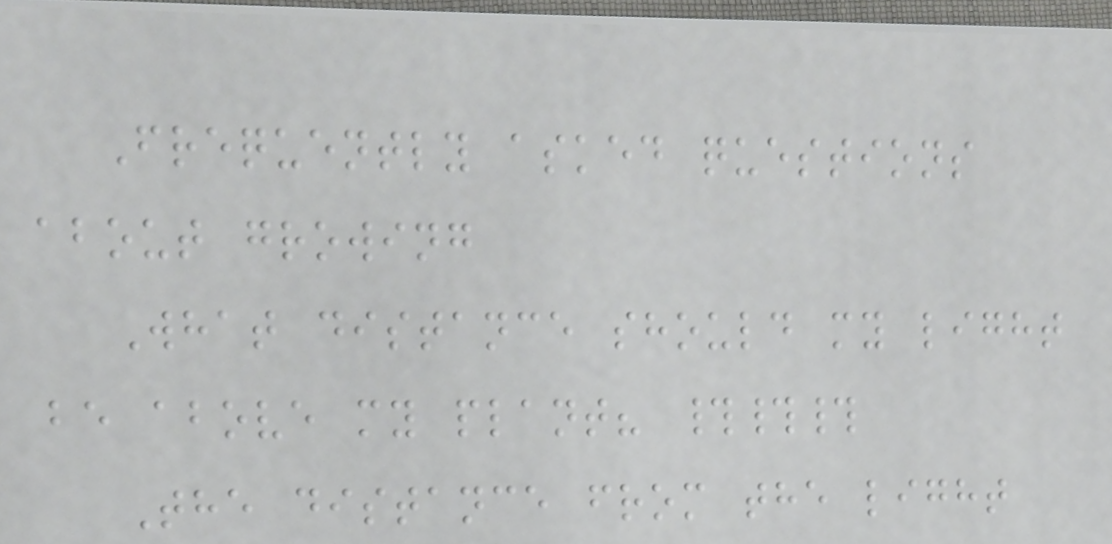Frequently asked questions
about growing
What distance should my light
be above my plant? ###
The distance from the light
